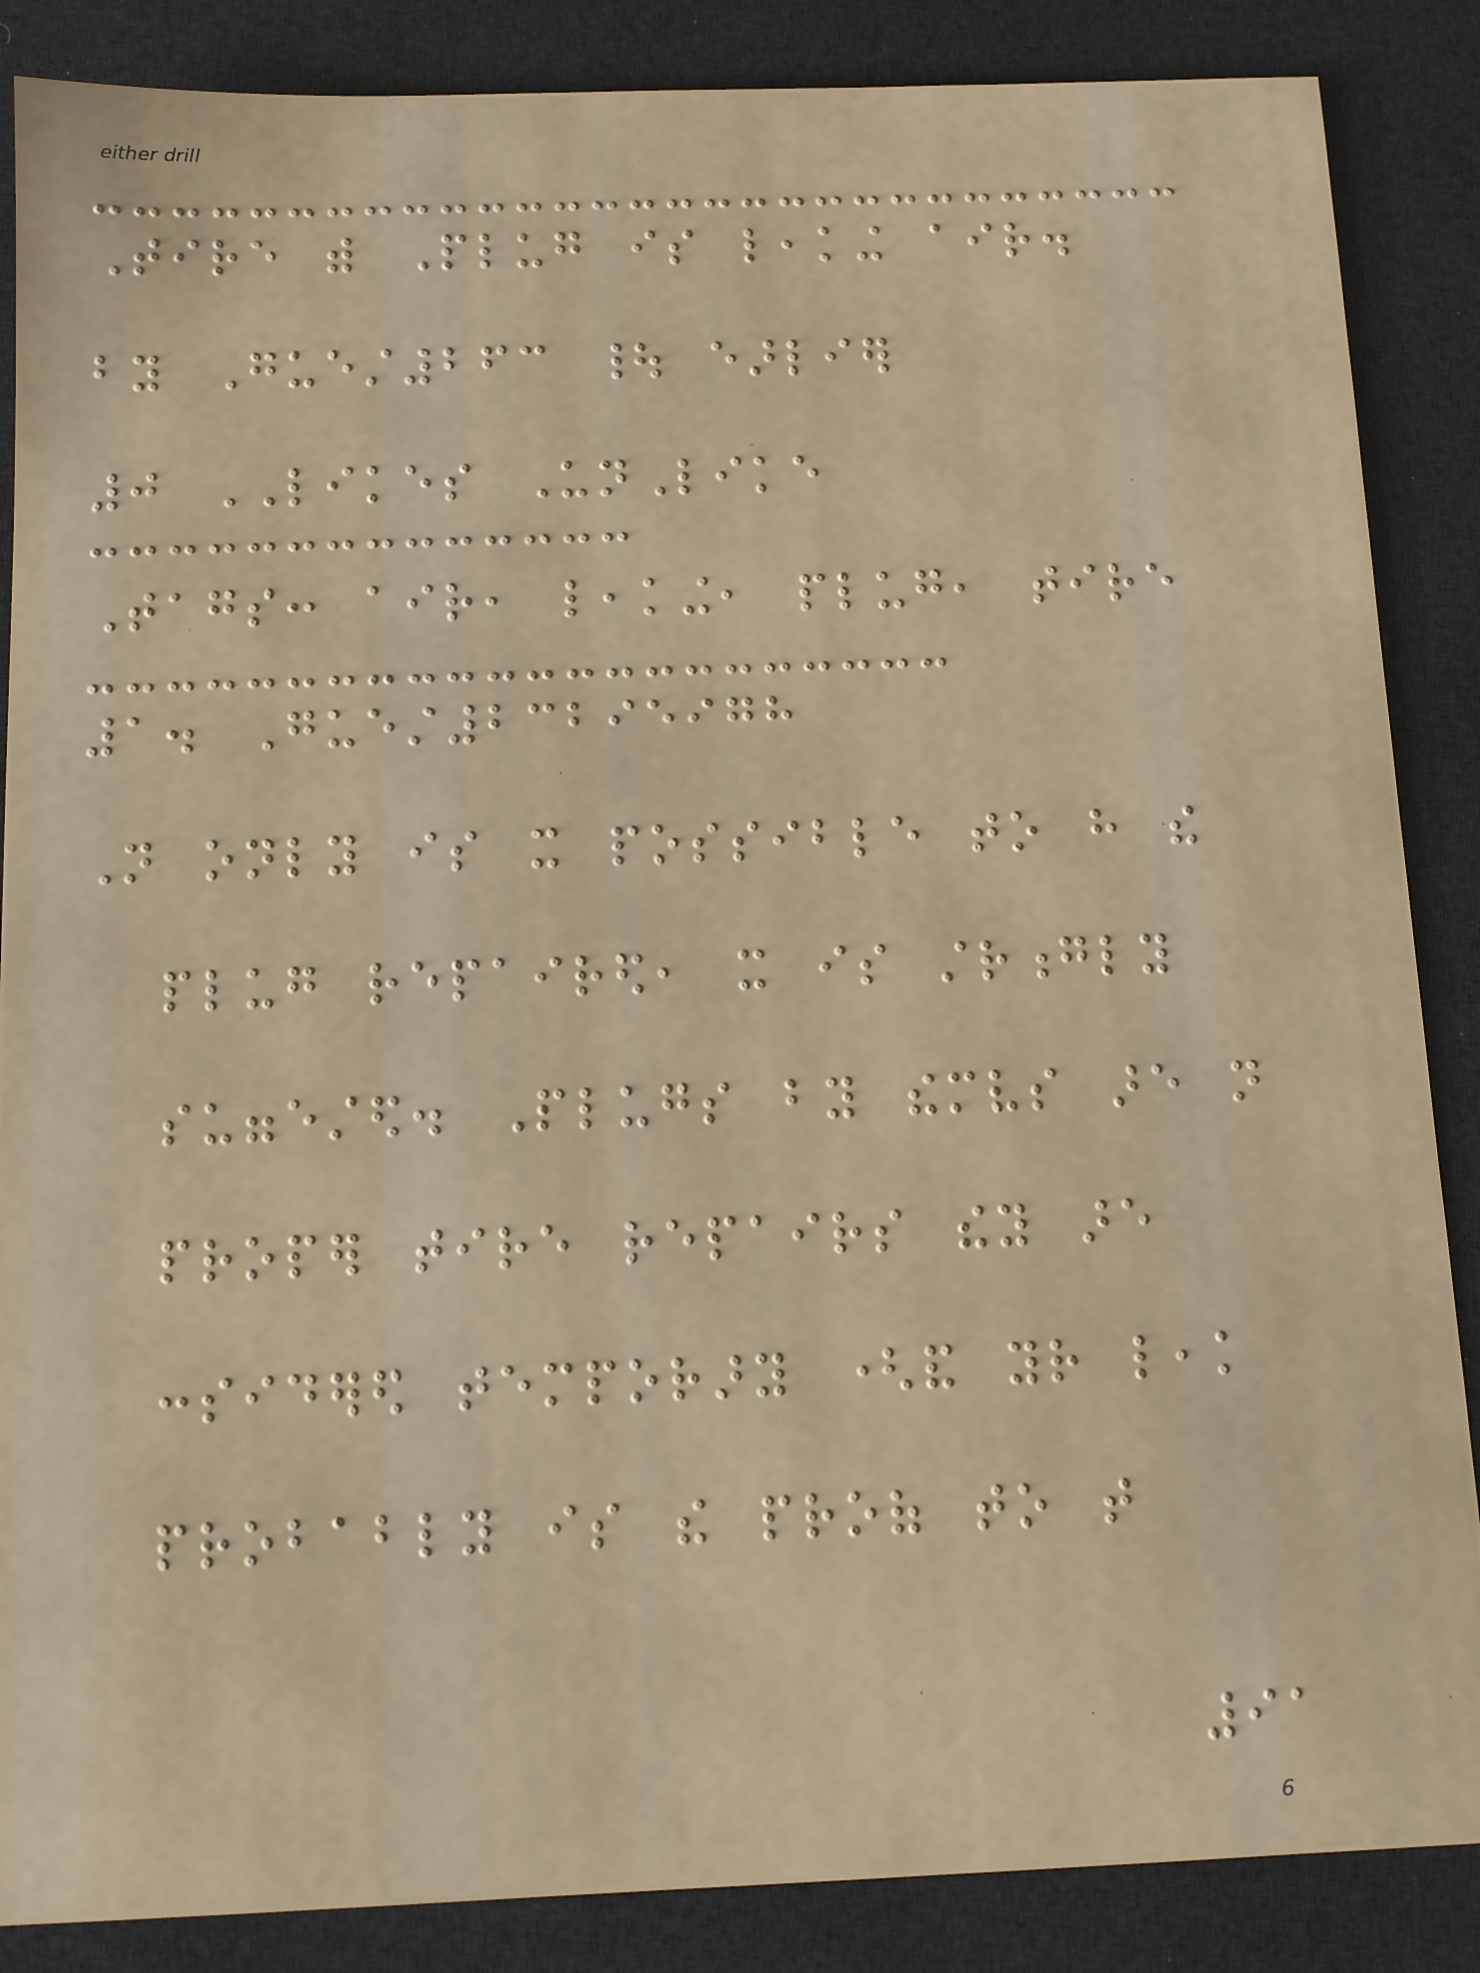Tire with Plug is leaking air.
by Guest263 | earlier
0 LIKES UnLike
Tags: air, leaking, plug, tire
1. Guest23295978
Not only is it possible to have the
plug repaired, it is strongly
suggested. Plugs by themselves are not
proper tire repairs they are
considered temporary (and your leak
probably is the proof to that
91
